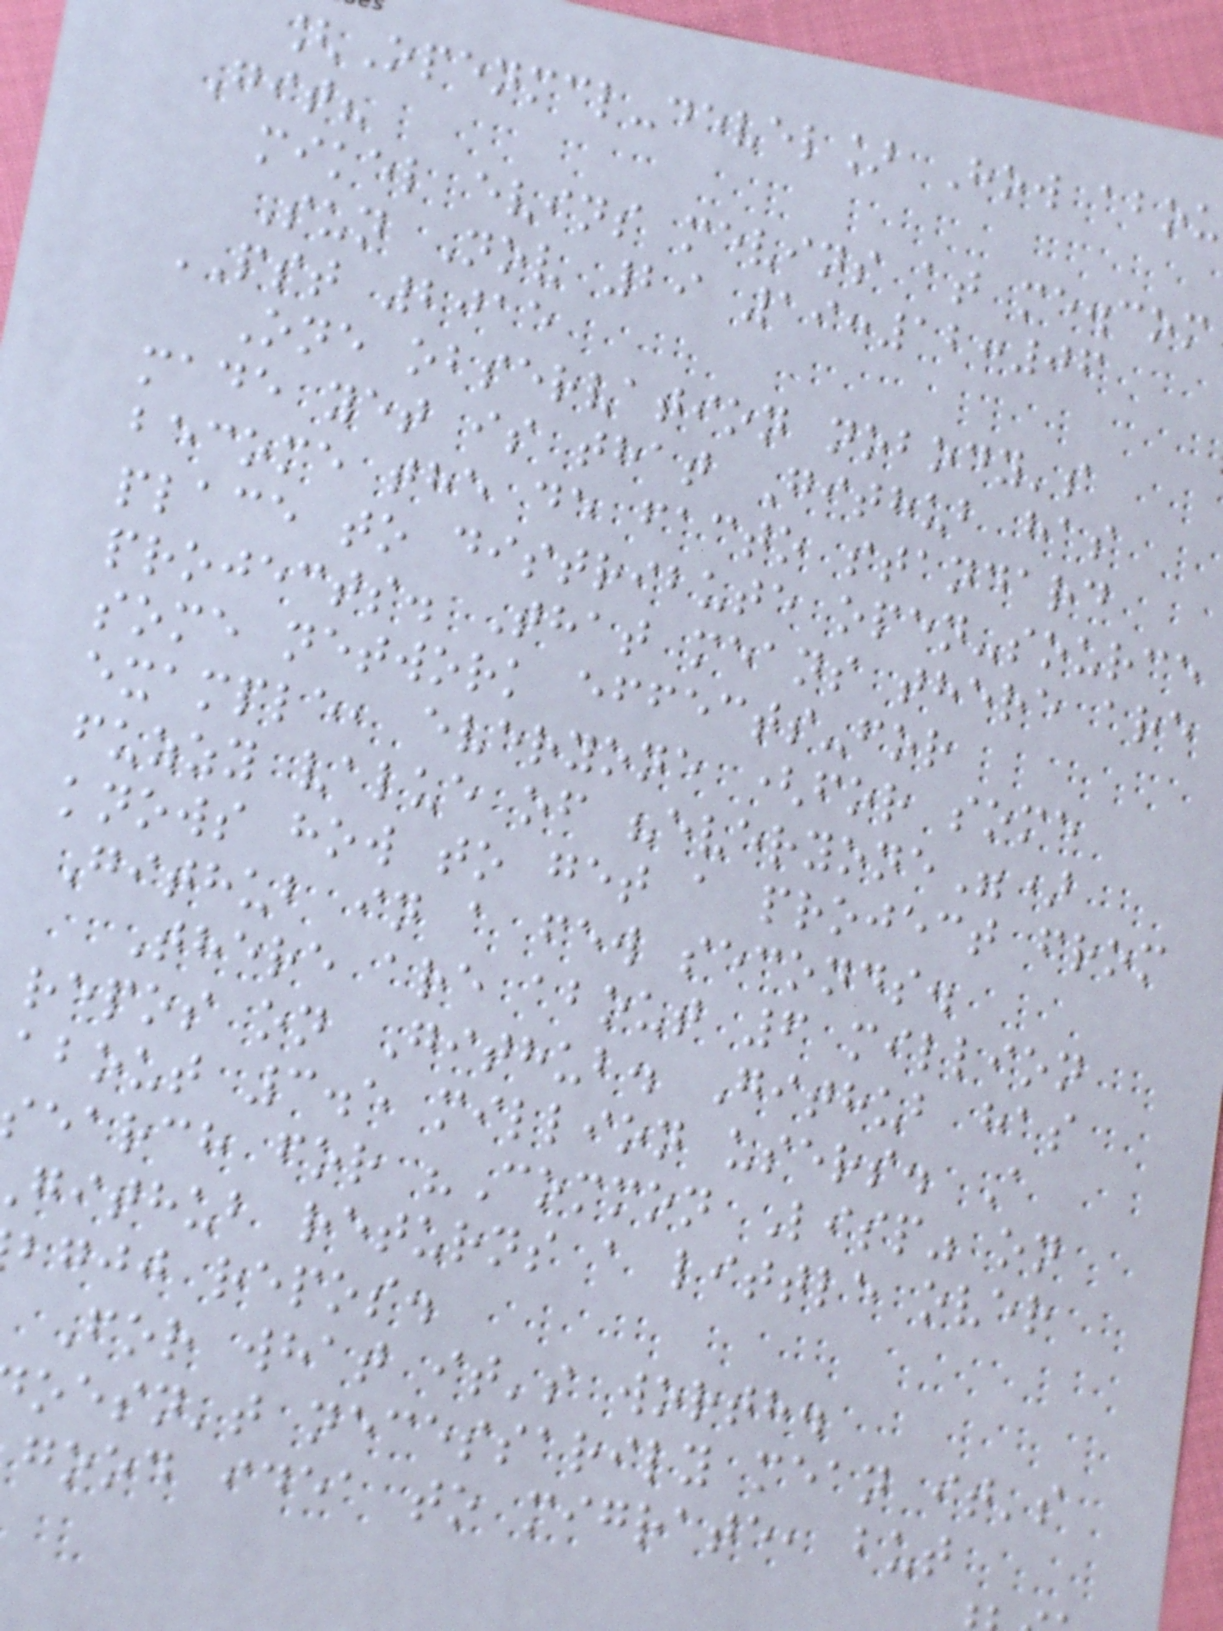[Openmcl-devel] How abou
Git?
mikel evins mevins at me.com
Sun Nov 29 19:12:06
PST 2015
One observation nobody's
made yet is that Github has
become the de facto standard
place to distribute open-source
projects. That means there are
some network effects-for
example, everyone (for some
fuzzy value of "everyone")
knows how to get a project from
Github in a few seconds.
There are about 6 million
repos on Github. Github has
about 3.5 million users. A
earch for "Common Lisp" on
github returns a little over
bgjj repos.
For what it's worth.
oesn't necessarily mean it's
good idea to migrate, but
